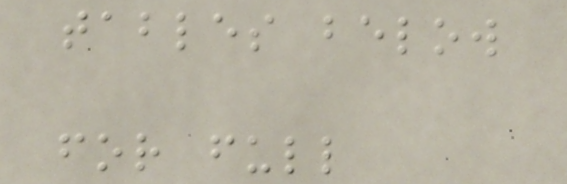tables below
for full
